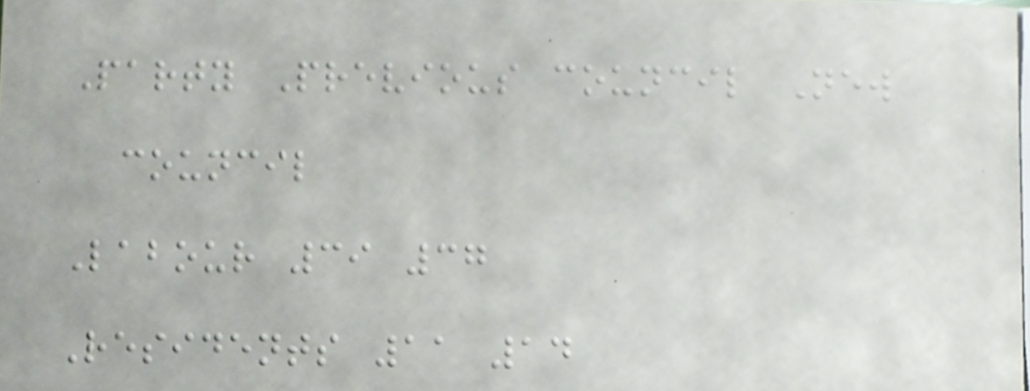Party Previous council New
council
Labour 39 37
Residents 11 14
